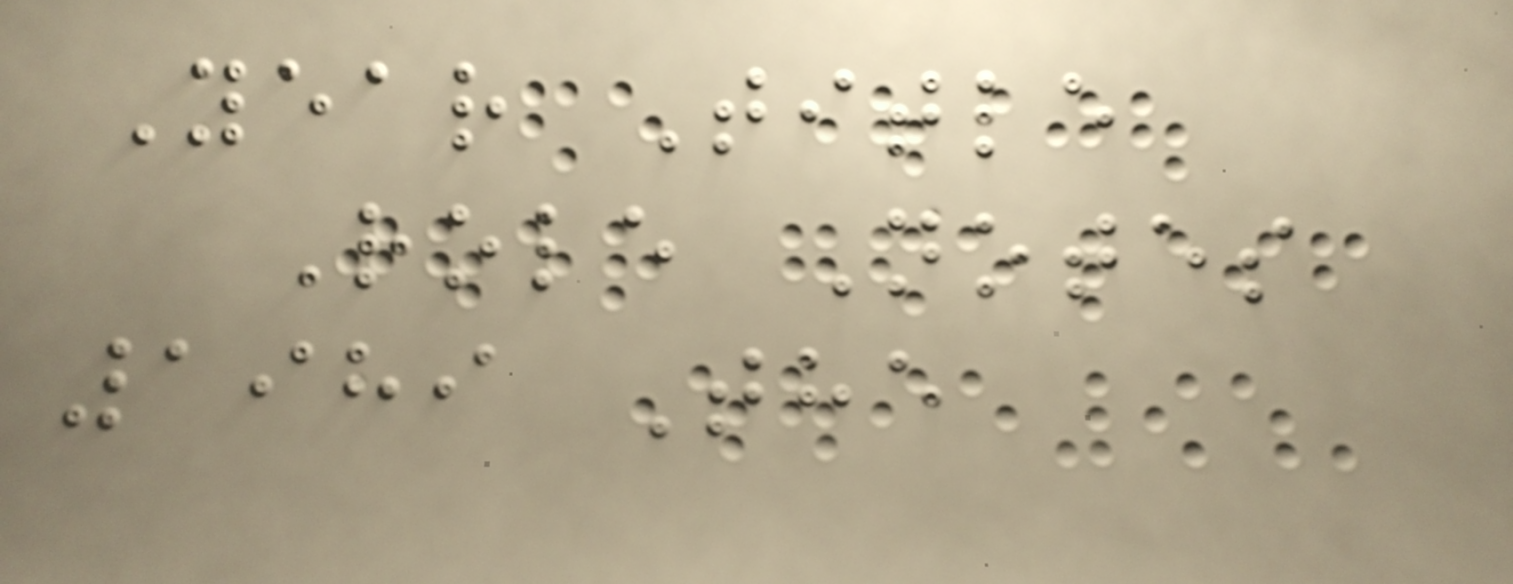Year Title
Role Notes
1989 The
